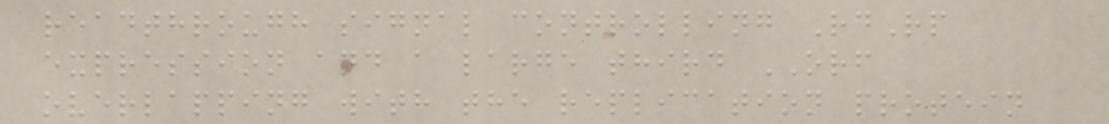readthrough signal controlling RdRp
expression and a large third ORF
overlapping with the replication protein
